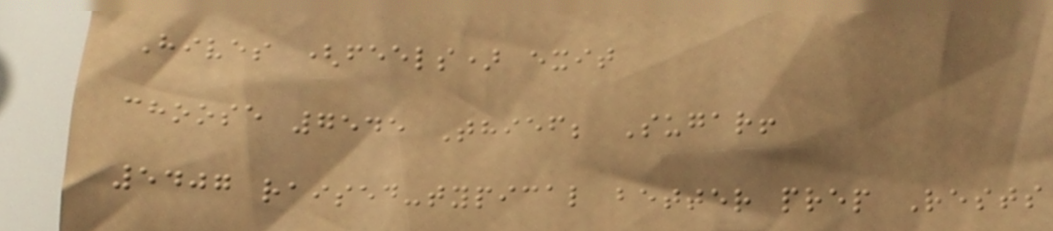Hives (feels) exit
choose 7545 Thief; Sugar!
5407 raised-typical better prep Rests
